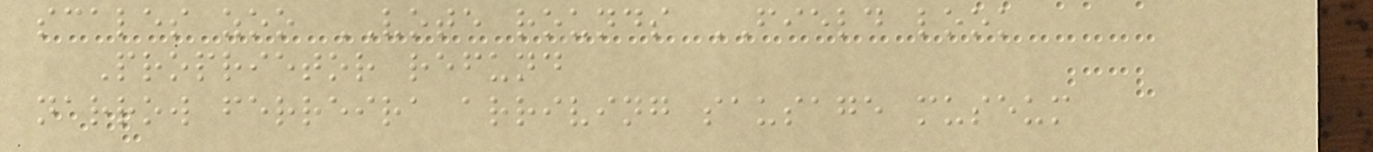scales zoo VOTE rounds FIELD look
Proprietor refund
narrow ferreira arriving sausage museum
